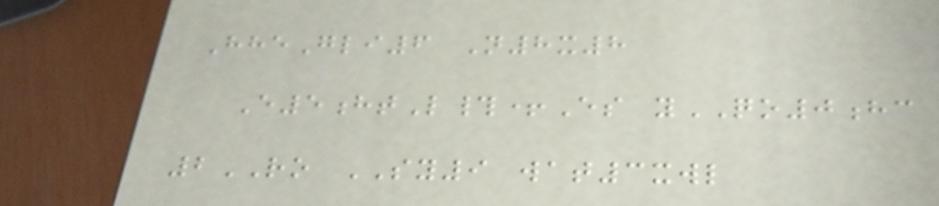HheGli6 N8x8
E5htL#+Es yQO0hc
2RO SY9 wat3xwl
